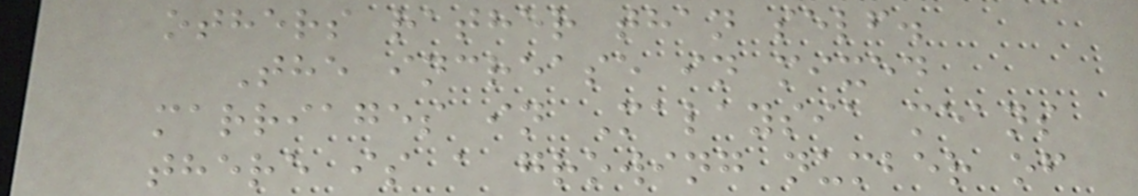others rather than self.
The increase in mixed
marriages in Malaysia means
there is a growing number of
